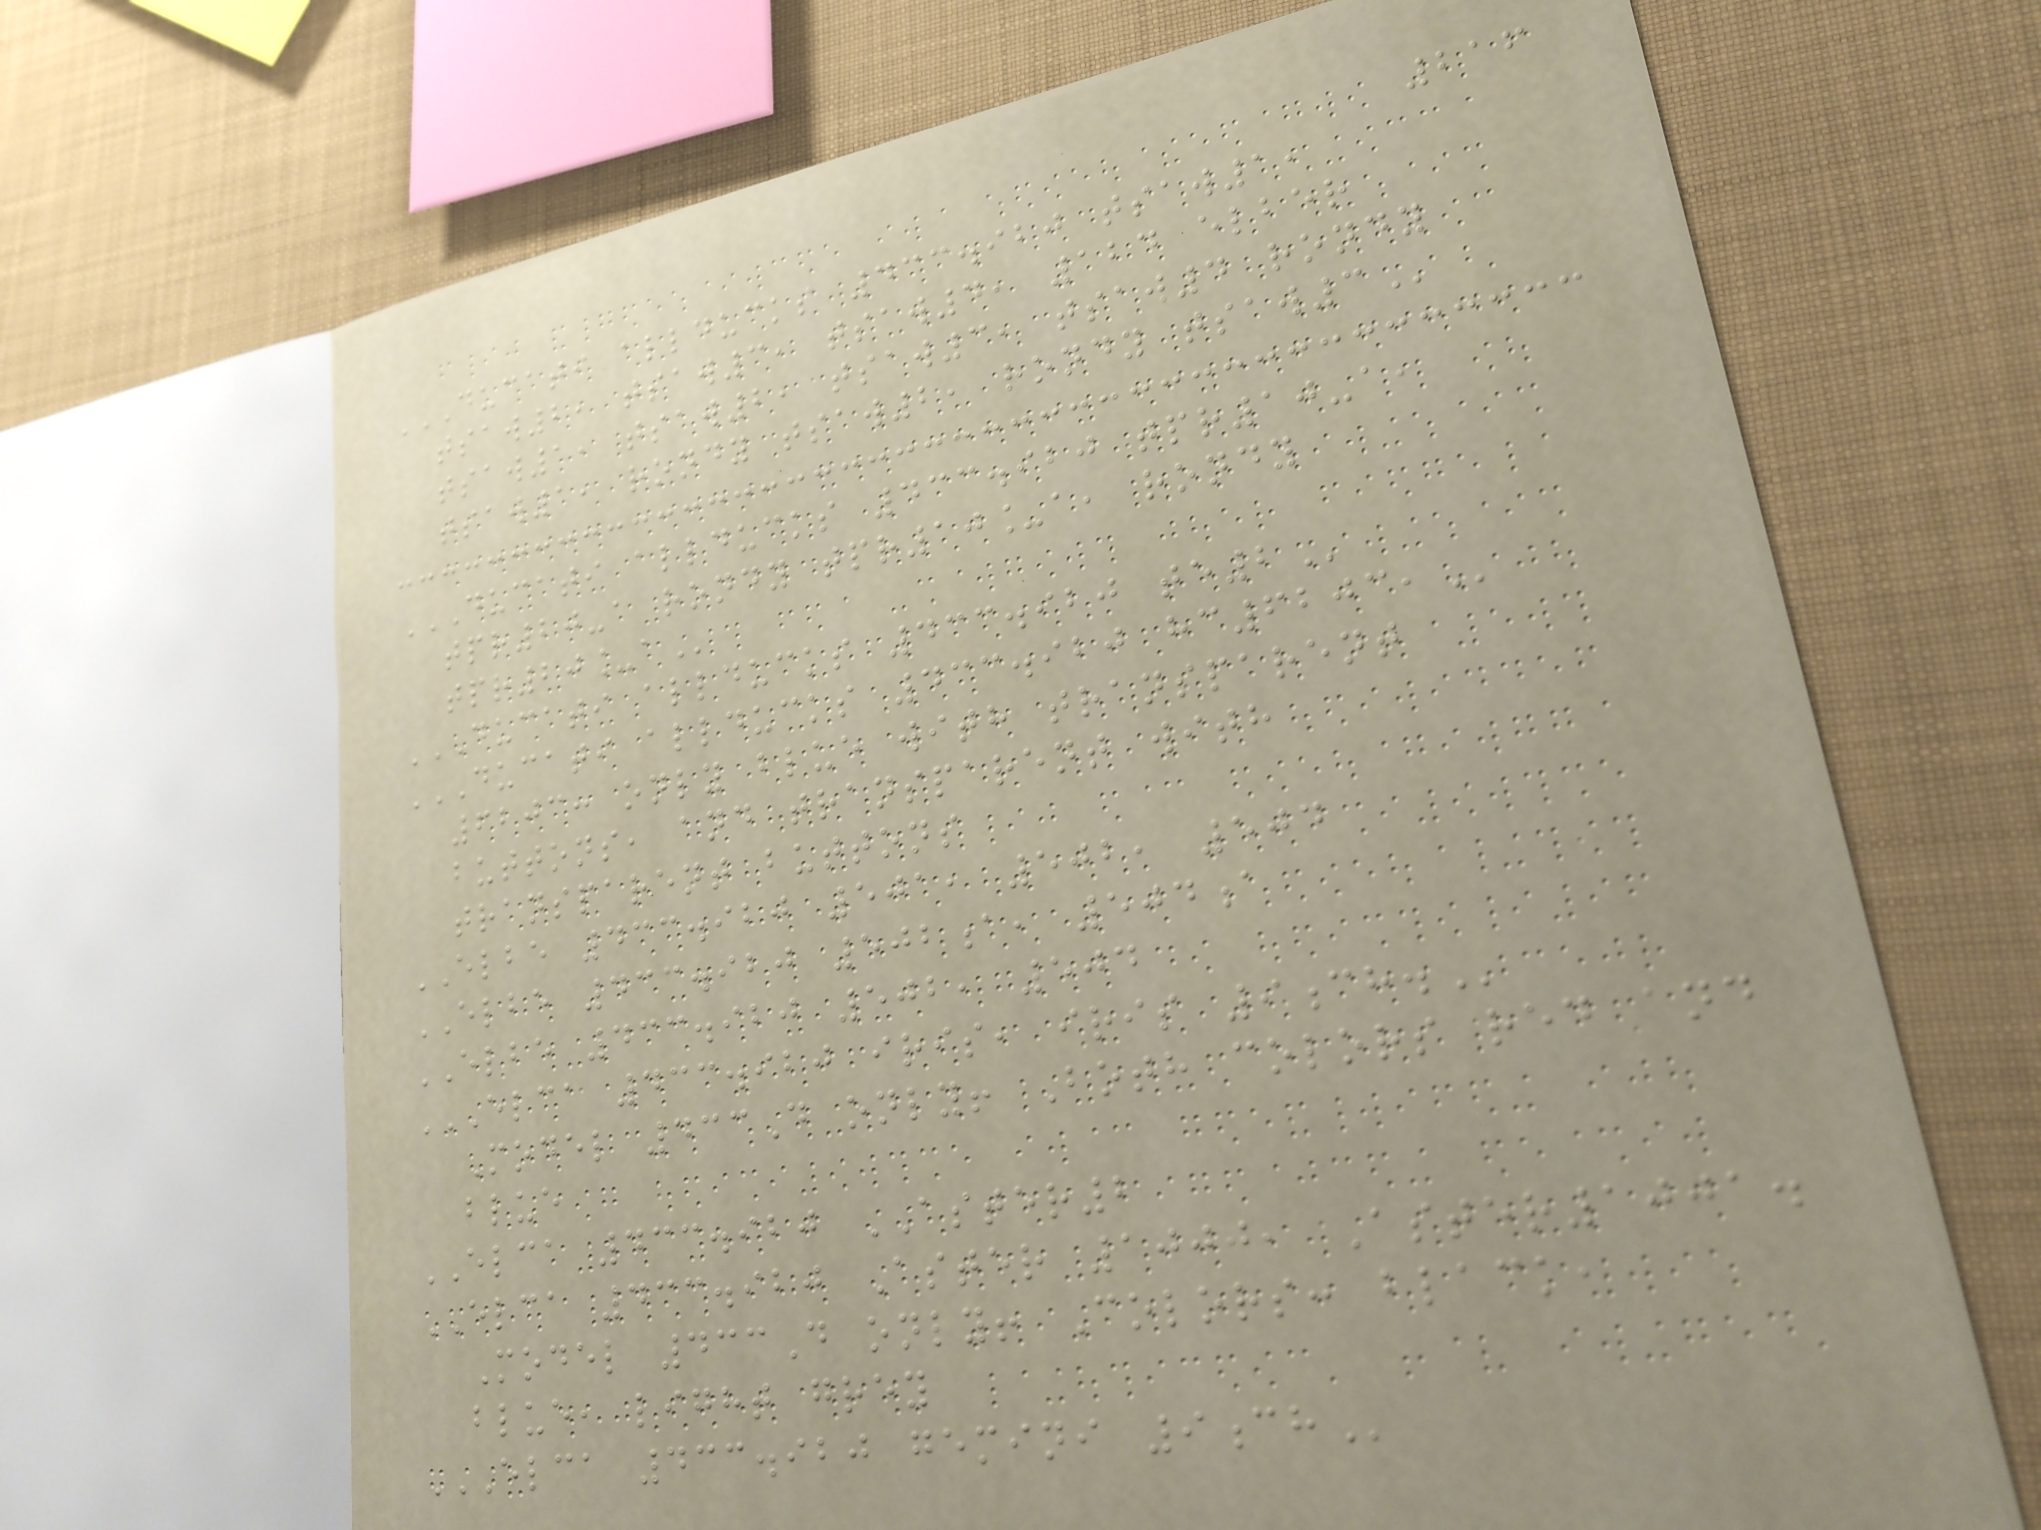216
DUCATI ALLDUCKS 433.920 TSAW1,
TSAW2, TSAW3, TSAW4, 124 ELBER
TSAW1, TSAW2, TSAW3, TSAW4 RONDY
TSAW1, RONDY TSAW2, RONDY TSAW3
DUCATI ALLDUCKS 433.920 TPR10-A,
TPR20-A RONDY TPR10_A, RONDY
TPR20_A
DUCATI ALLDUCKS 433.920 TE2
DUCATI ALLDUCKS 433.920 HC6203,
6203: only blue with transparent
buttons, and transparent with
transparent buttons
ELBE 433.920 501, 502, 504
ELBE 433.920 502a, 504a
ELBE 433.920 502, 504
ELCA 433.920 IRIS, IRIS 9CH.
Model 433D only! Both colors red and
blue
ELCA 433.920 ASTER2
ELCA 433.920 Aster 1000, Aster1001.
Model 433D only! Colors: black,
blue, light grey
ELCA 433.920 GEMINI 9CH
